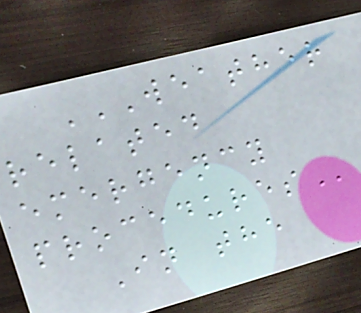WEATHER
RELATED
EMERGENCY
PROCEDURES
In the
